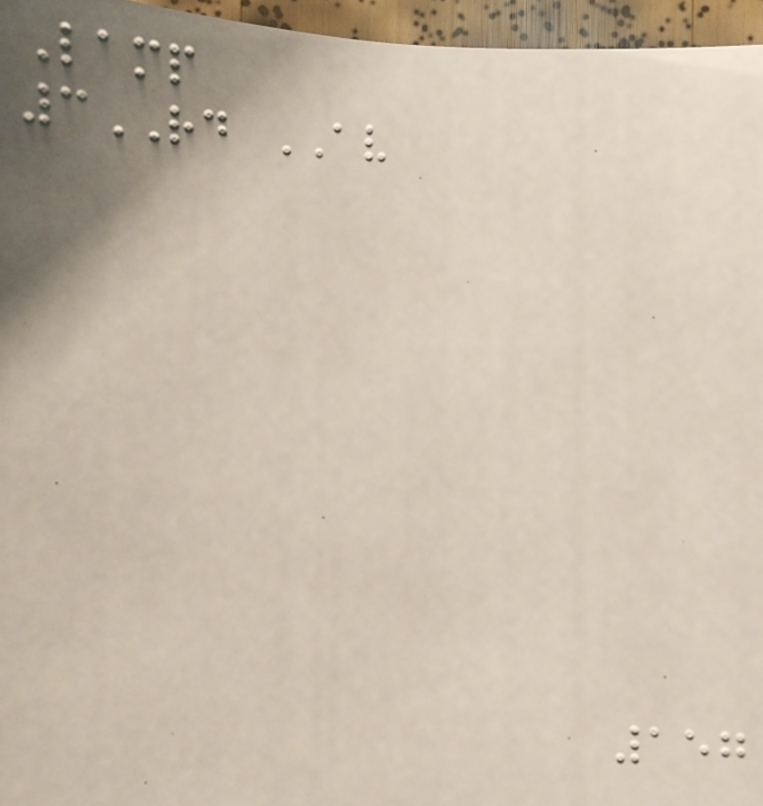Lamp
3RD AV
157
